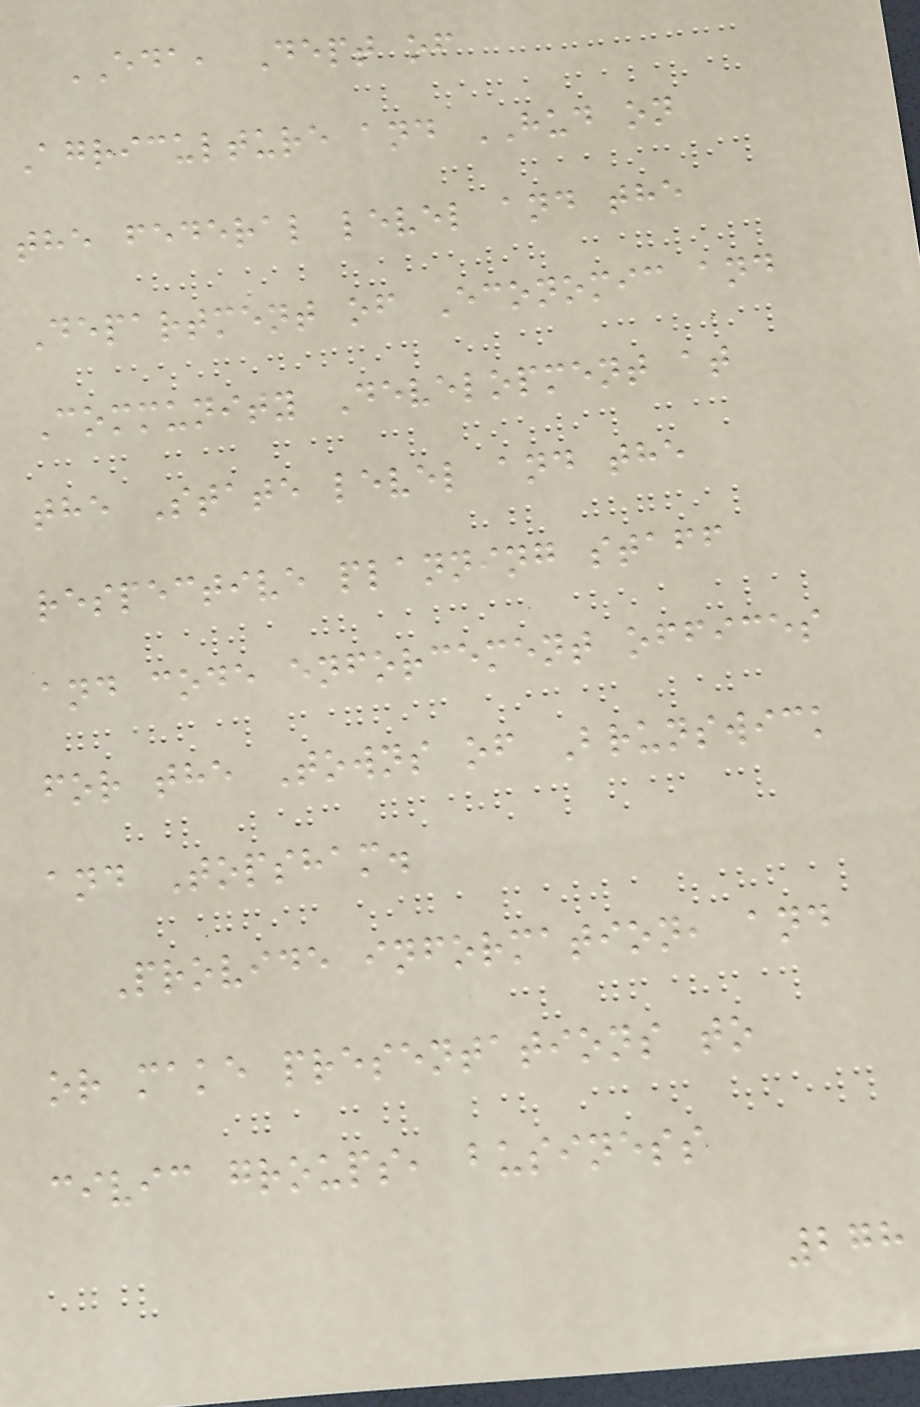EDA, Dept of
Agriculture and HUD on
the federal level and the
Department of Economic and
Community Development at
the State level and the
respective planning staff
and code enforcement offices
for the Towns of Brunswick
and Topsham.
Provide information, and
or make presentations to
civic groups, business
278
